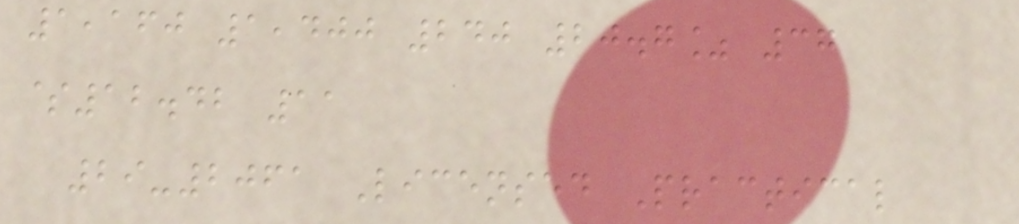1,160 1,400 240 20.7% 37
$12.42 11
29-2061 Licensed Practical
